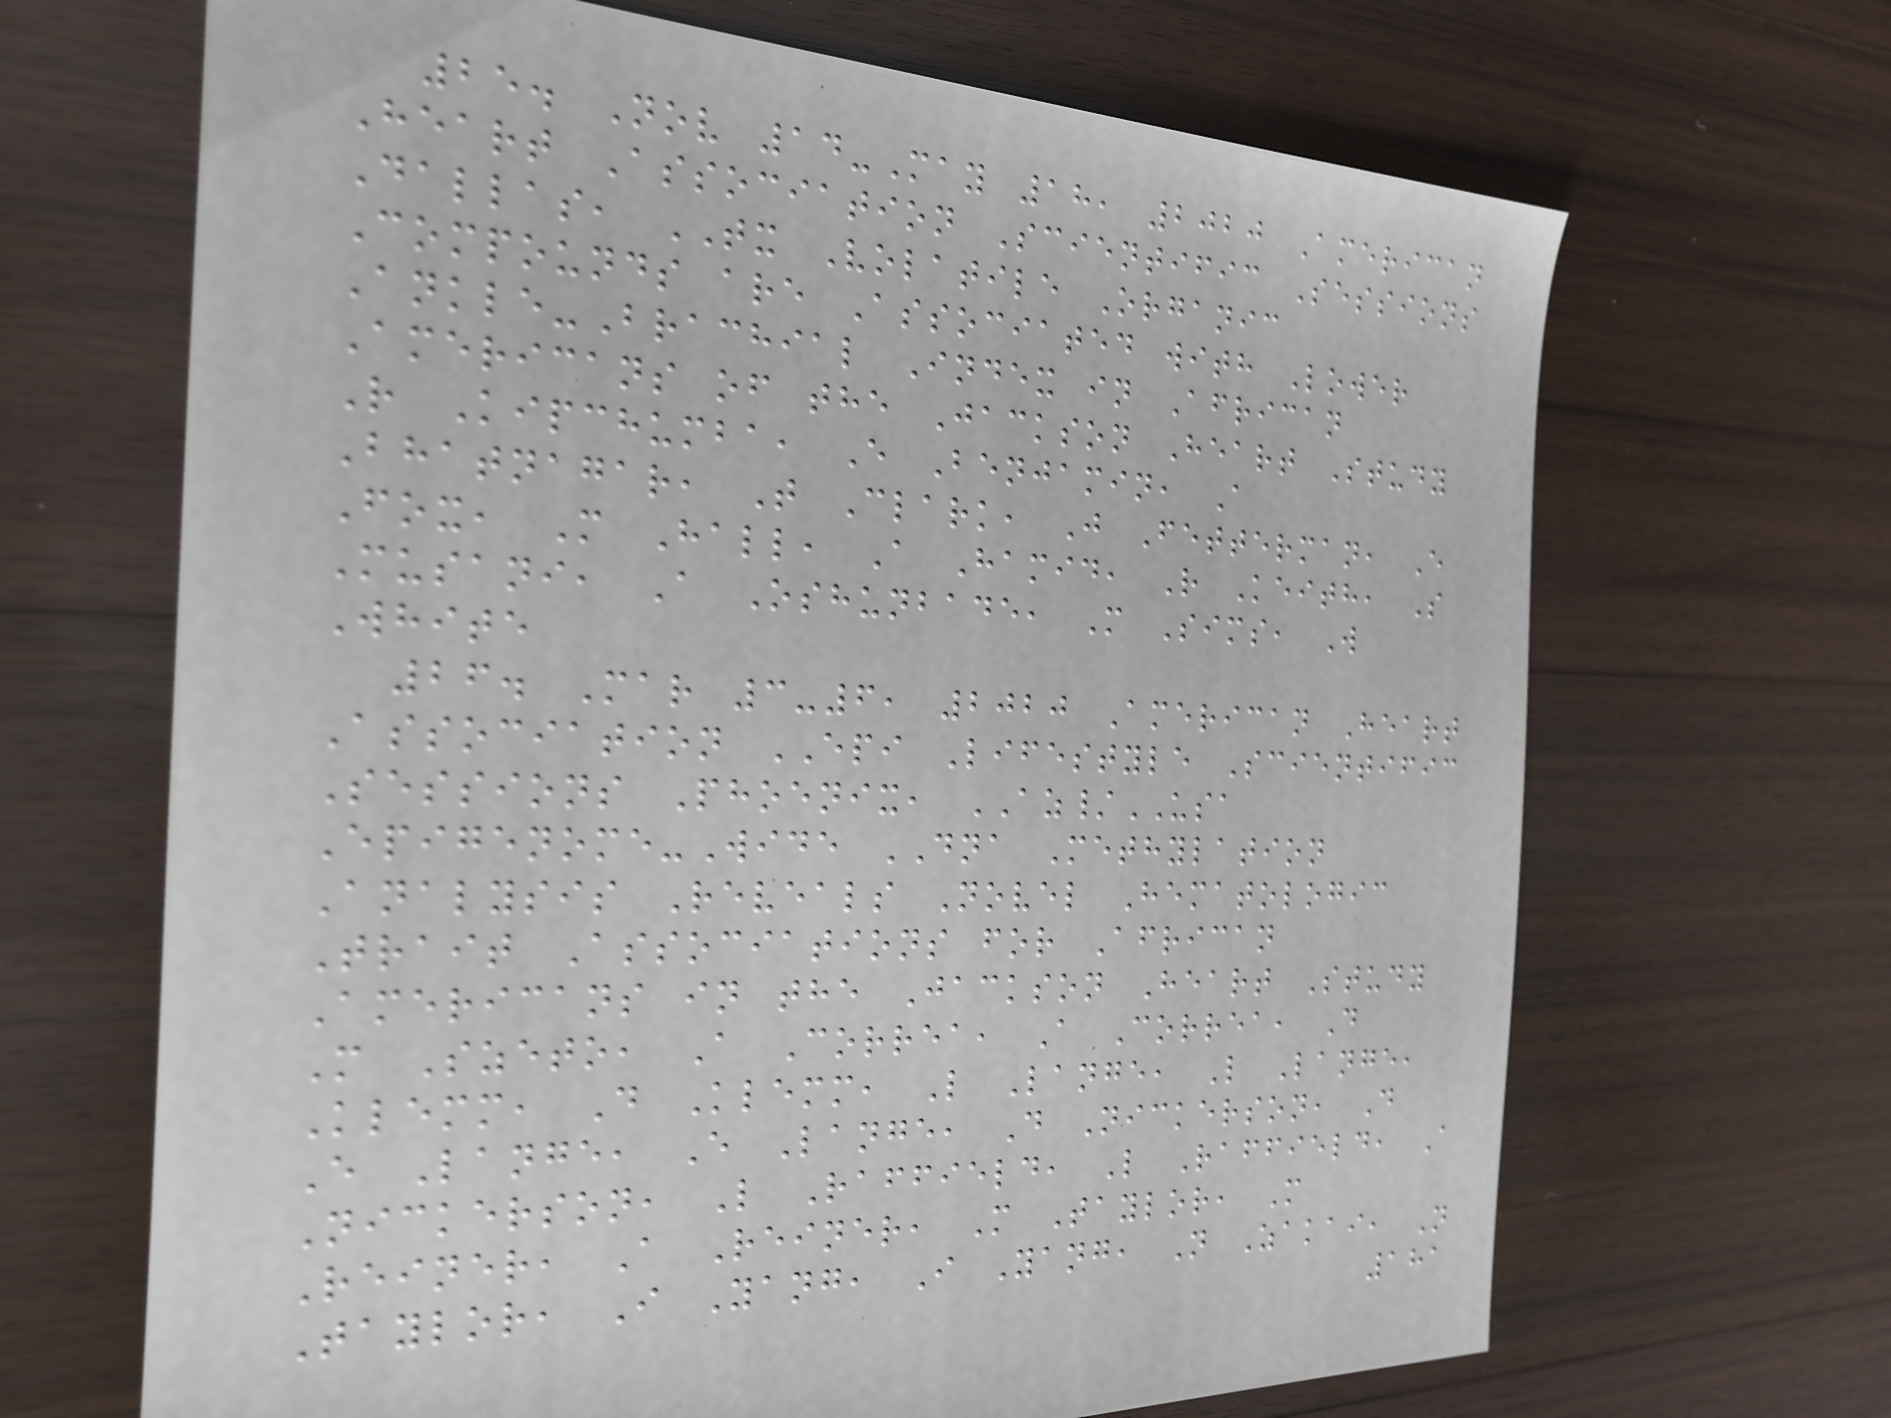25. Nov 14-May 18, 2020 American
Heart Association Scientific Sessions
Dallas, TX Volatile Organic
Compounds are Associated with Lower
Ankle-Brachial Index in African
Americans of the Jackson Heart Study
R Kipchumba, E Benjamin, A
Bhatnagar, T Clark, J Fetterman, E
Fox, M Hall, A Hamid, R Keith, S
Musani, A Oshunbade, M Sims, W
White
26. Mar 3-6, 2020 American Heart
Association EPI Lifestyle Scientific
Sessions Phoenix, AZ/USA
Epigenome-Wide DNA Methylation
Analysis Reveals Novel Hematologic
Trait Associations for African
Americans in the Jackson Heart Study
M Szeto, A Correa, A Correa, D
Klemm, D Klemm, L Lange, L Lange,
E Lange, E Lange, D Nickerson, D
Nickerson, L Raffield, L Raffield, A
Reiner, A Reiner, M Taylor, M
Taylor, I Yang, I Yang, N Zakai, N
181
